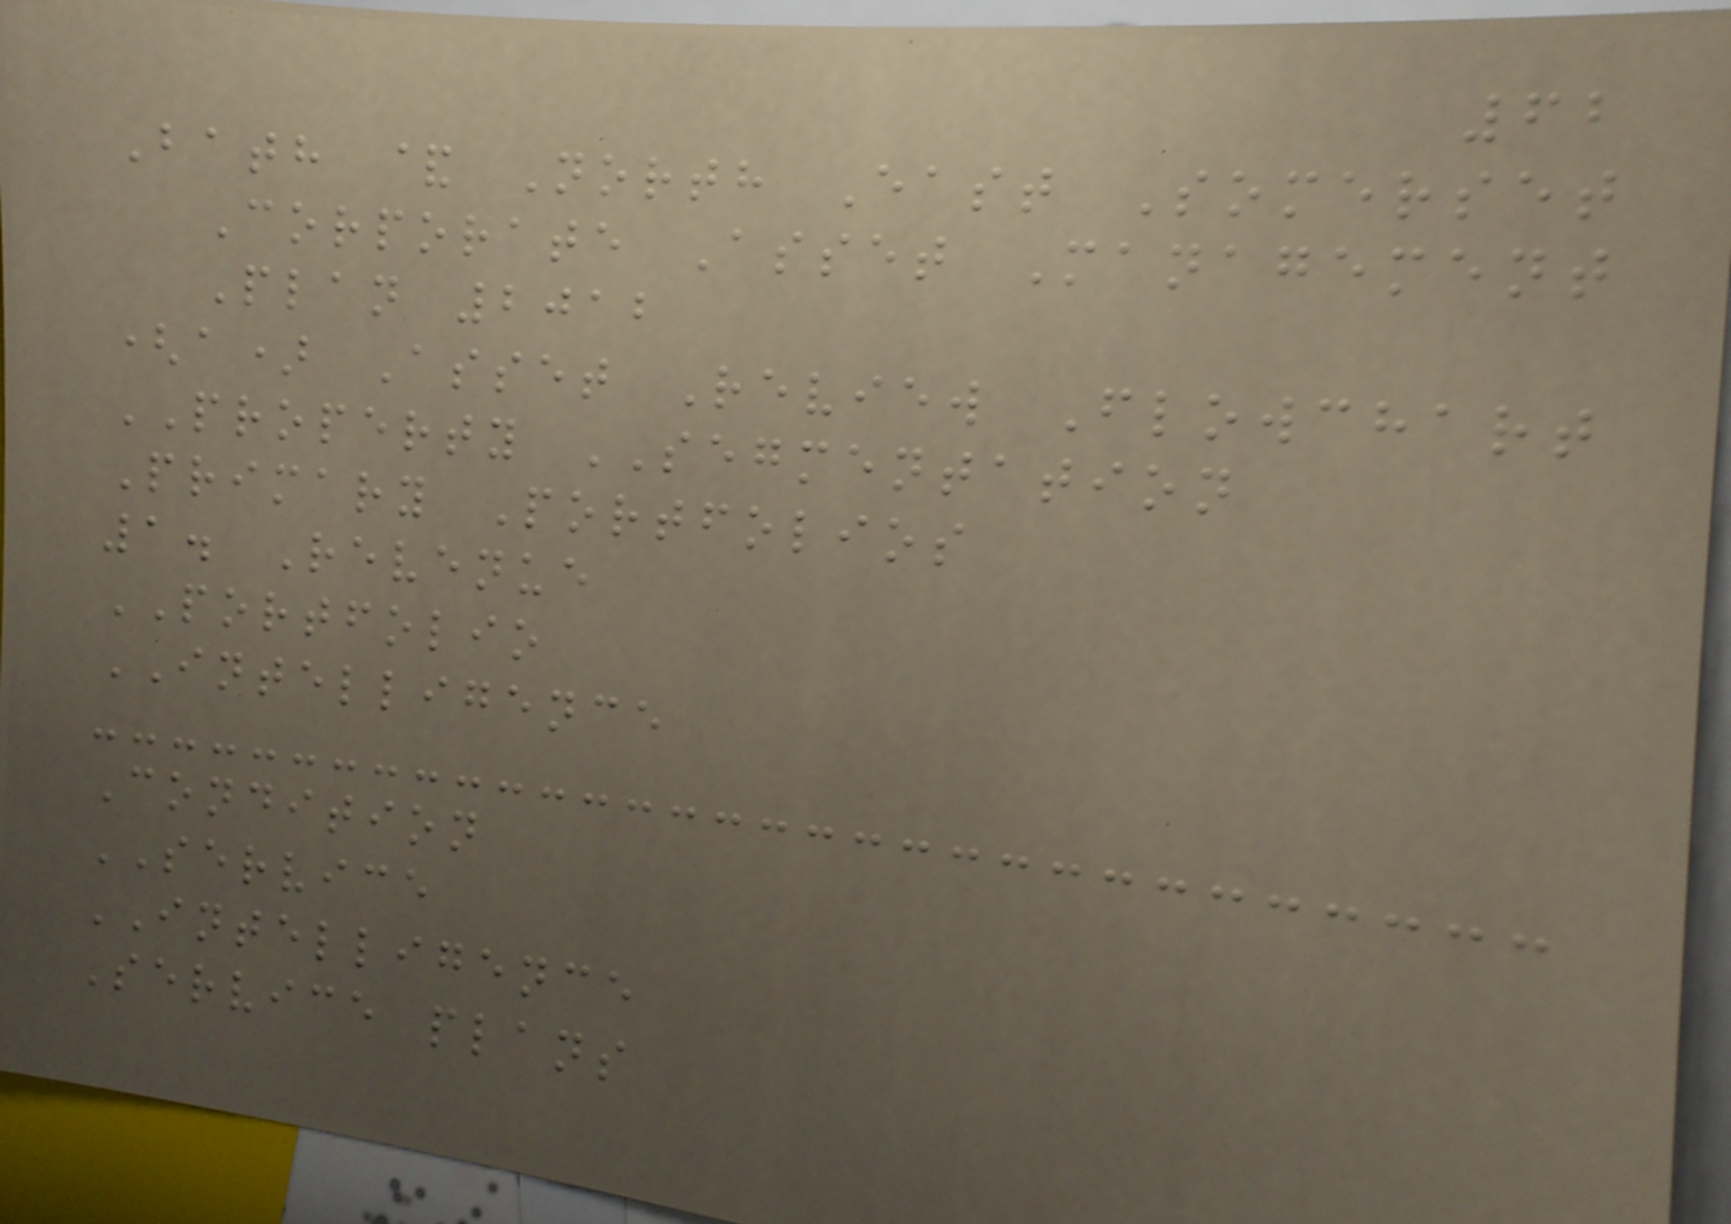62
Bath & North East Somerset
Corporate Asset Management
Plan 2012
(a) Asset Review Flowchart
PROPERTY SEGMENTATION
Primary Portfolios
1. Revenue
PORTFOLIO
INTELLIGENCE
Condition
SERVICE
INTELLIGENCE
Service plans
